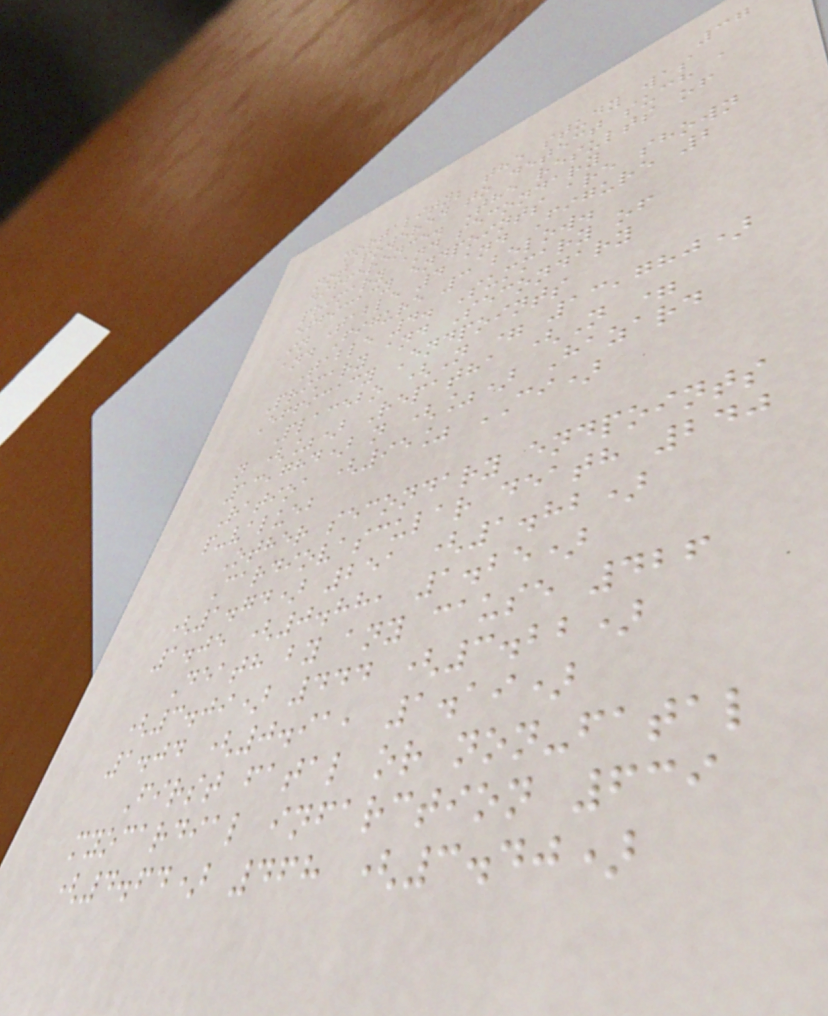37
mortality; the study was
not powered to detect such a
difference. The results of
primary and secondary
efficacy endpoints are shown
in Table 4 and Figure 2
and Figure 3 below.
Table 4. Summary of
Primary and Secondary
Efficacy Endpoints
Placebo (N = 13,780)
n (%) Repatha (N =
13,784) n (%) Hazard
Ratioa (95% CI)
p-valueb
Other secondary endpoints
Cardiovascular death 240
(1.74) 251 (1.82)
1.05 (0.88, 1.25)
Death by any cause 426
(3.09) 444 (3.22)
1.04 (0.91, 1.19)
First fatal or non-fatal
myocardial infarction 639
(4.64) 468 (3.40)
